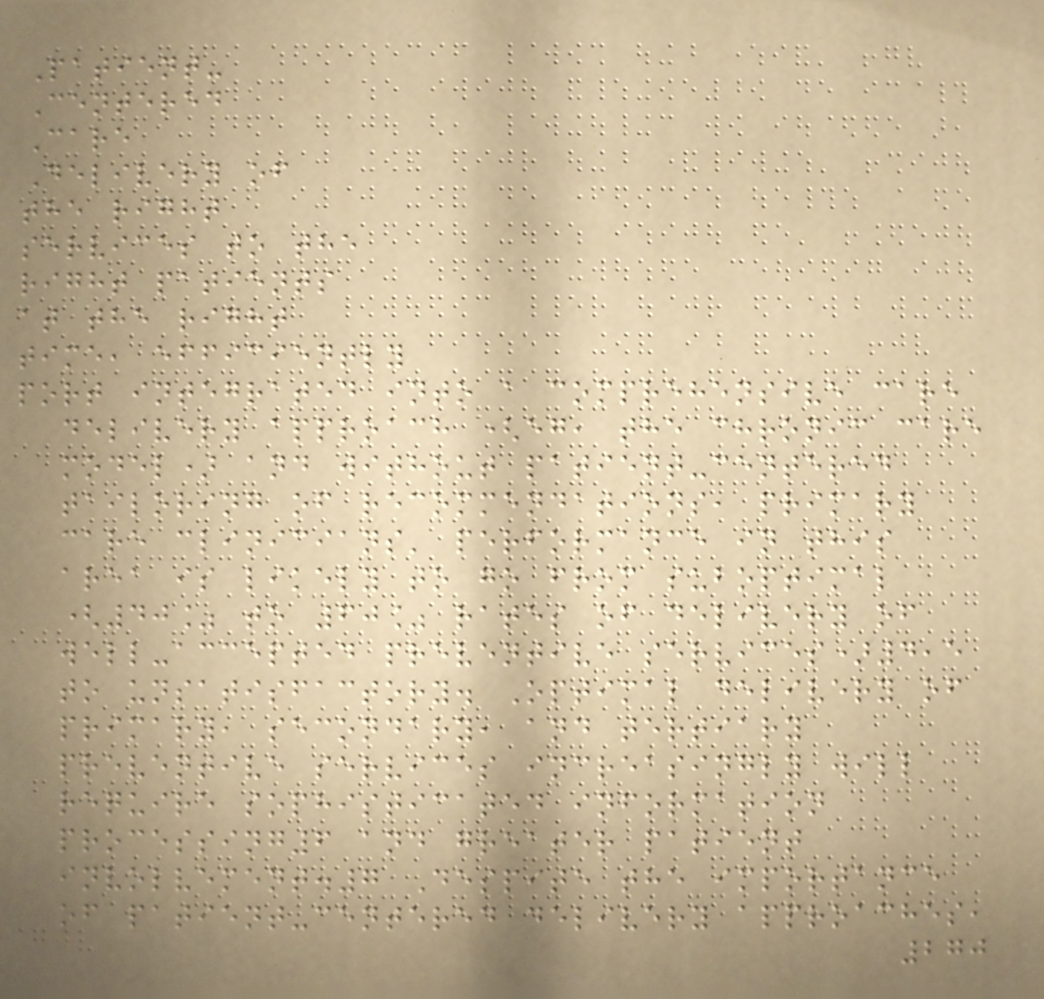Patient-
Centered
Care
Delivery of
the right
services to the
right patients
at the right
time, efficiently
port integrated into a comprehensive care
delivery approach (eg, the chronic care
model) and without patient-centered
tailoring of recommendations, primary
care clinicians' performance in this
area is likely to go from suboptimal
(40% to 60% rates of delivery of
well-accepted preventive services)4,5
to unsatisfactory. Optimal delivery of
primary, secondary, and tertiary
preventive services increasingly will
require sophisticated information
processing6 and greater patient
involvement.7 Despite the importance
of patient-centered delivery approaches,
270
